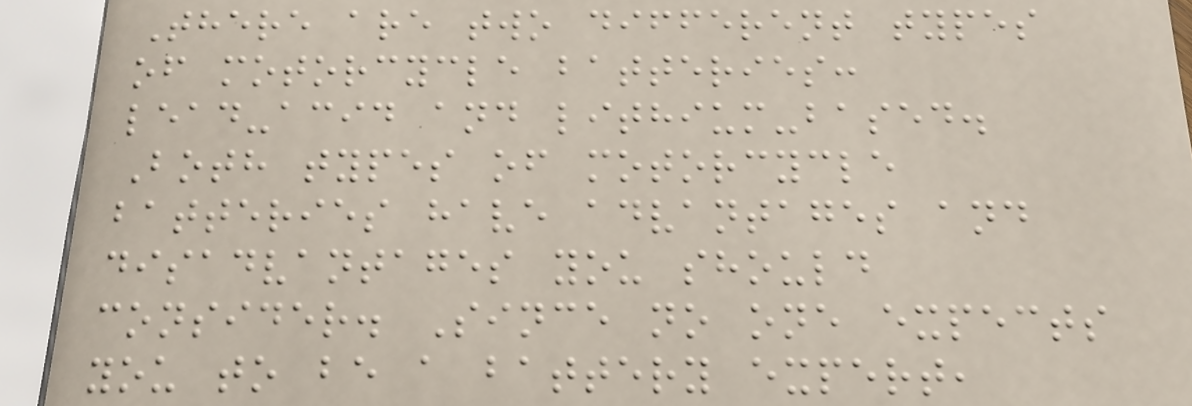There are two different types
of motorcycle batteries:
lead-acid and lithium-based.
Both types of motorcycle
batteries have advantages and
disadvantages you should
consider. Since no one expects
you to be a battery expert,
